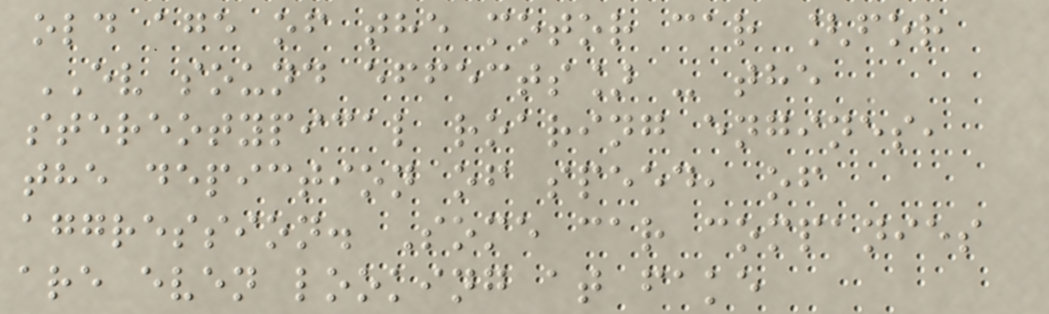old age of the motor car [for
EV sound effects] - the
stereotypical roaring engines,
the depiction of speed, of
aggression. Some car companies
are even looking at fake
